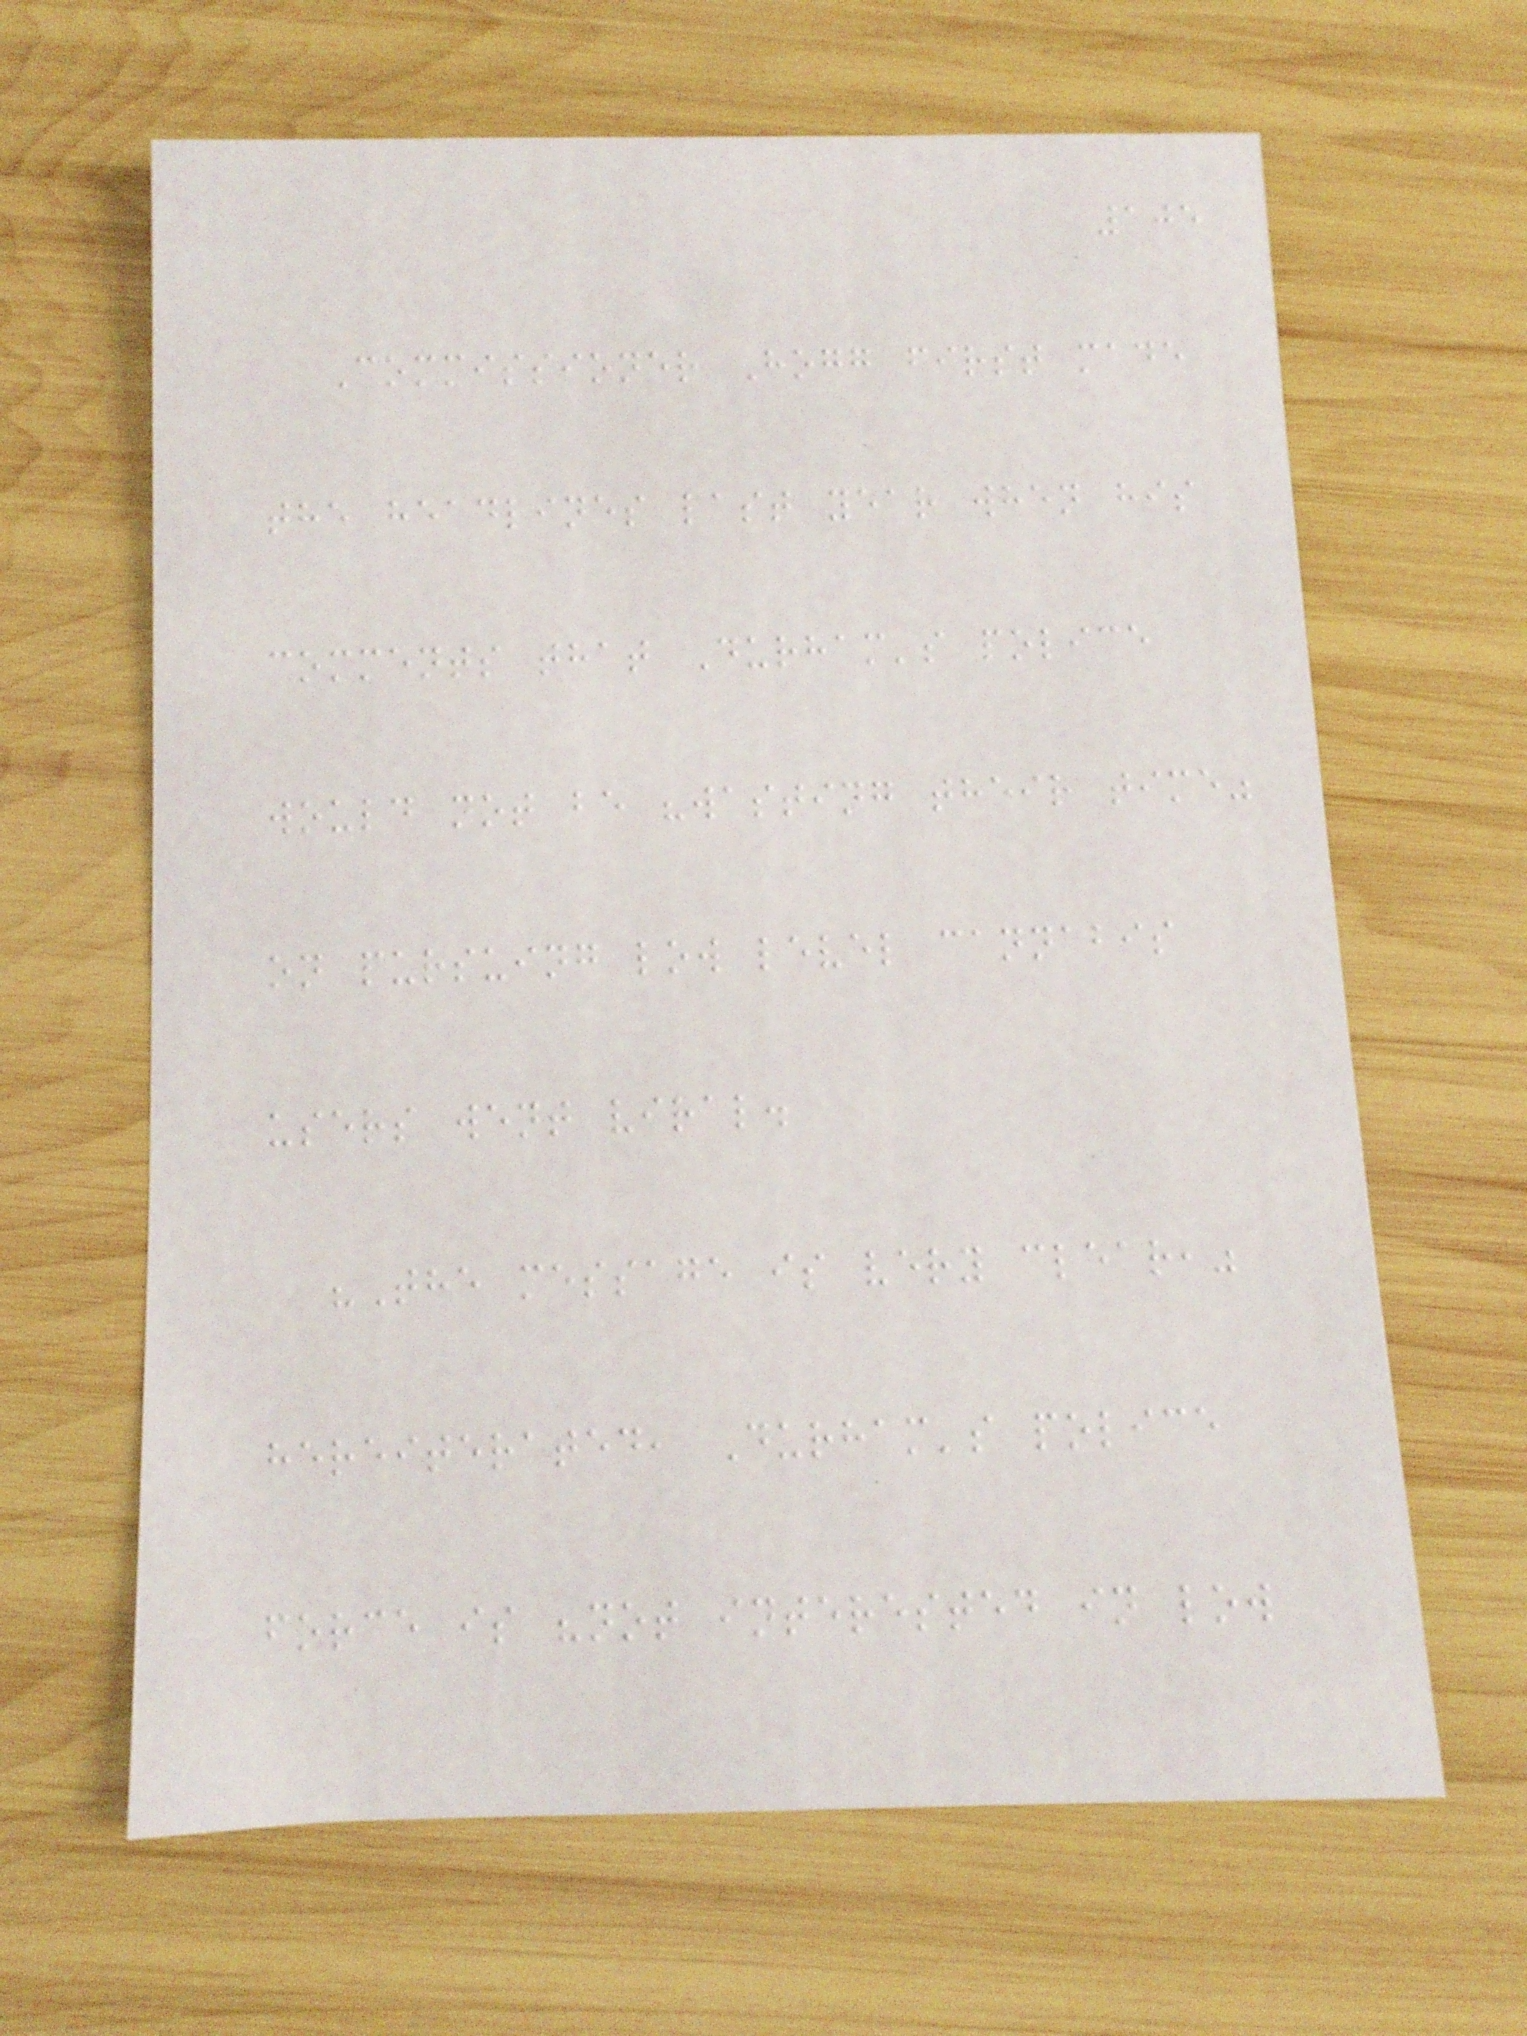105
Commissioner Hogg first made
the headlines last year when his
comments that Durham's police
would not be "wasting their time"
on pursuing low level cannabis
users went viral.
"The message is very clear,"
hereiterated, Durham's police
force is "not interested in low
